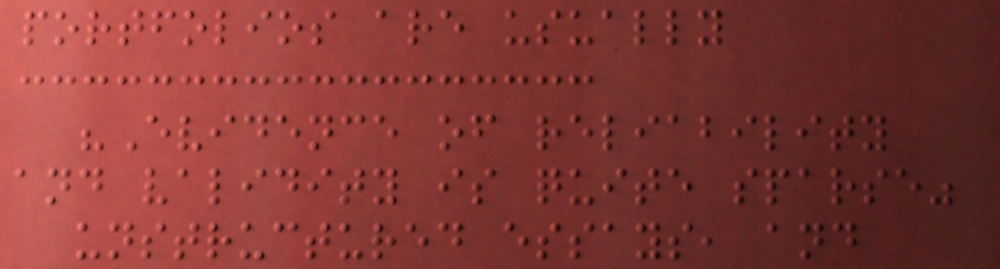portfolios are usually
"Evidence of reliability
and validity is quite sparse"
unstructured essays, and
